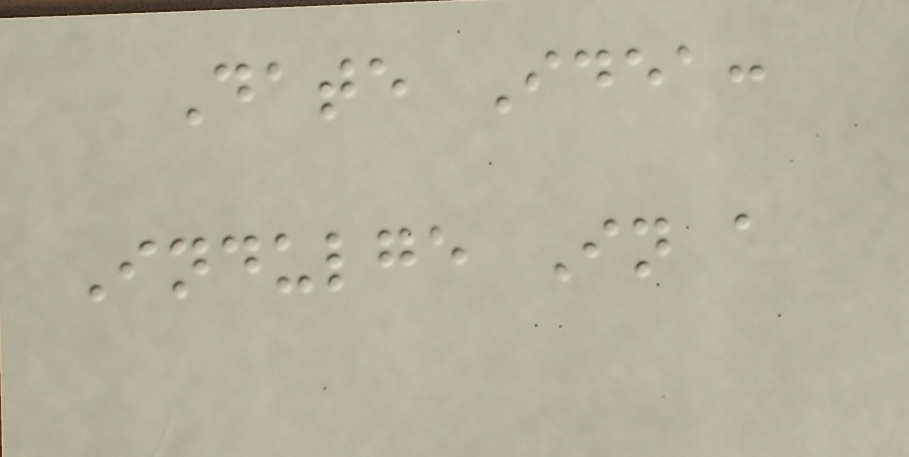Date Idea:
Indulge In a
